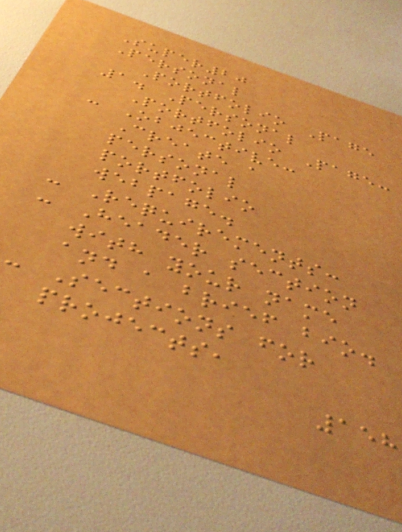Super20
Personal
Portfolio Page
1. Personal
Portfolio Page:
- Objective:
Create a
personal
portfolio
webpage.
- Requirements:
- Header section
with your name
and a brief bio.
- Sections for
projects,
158
